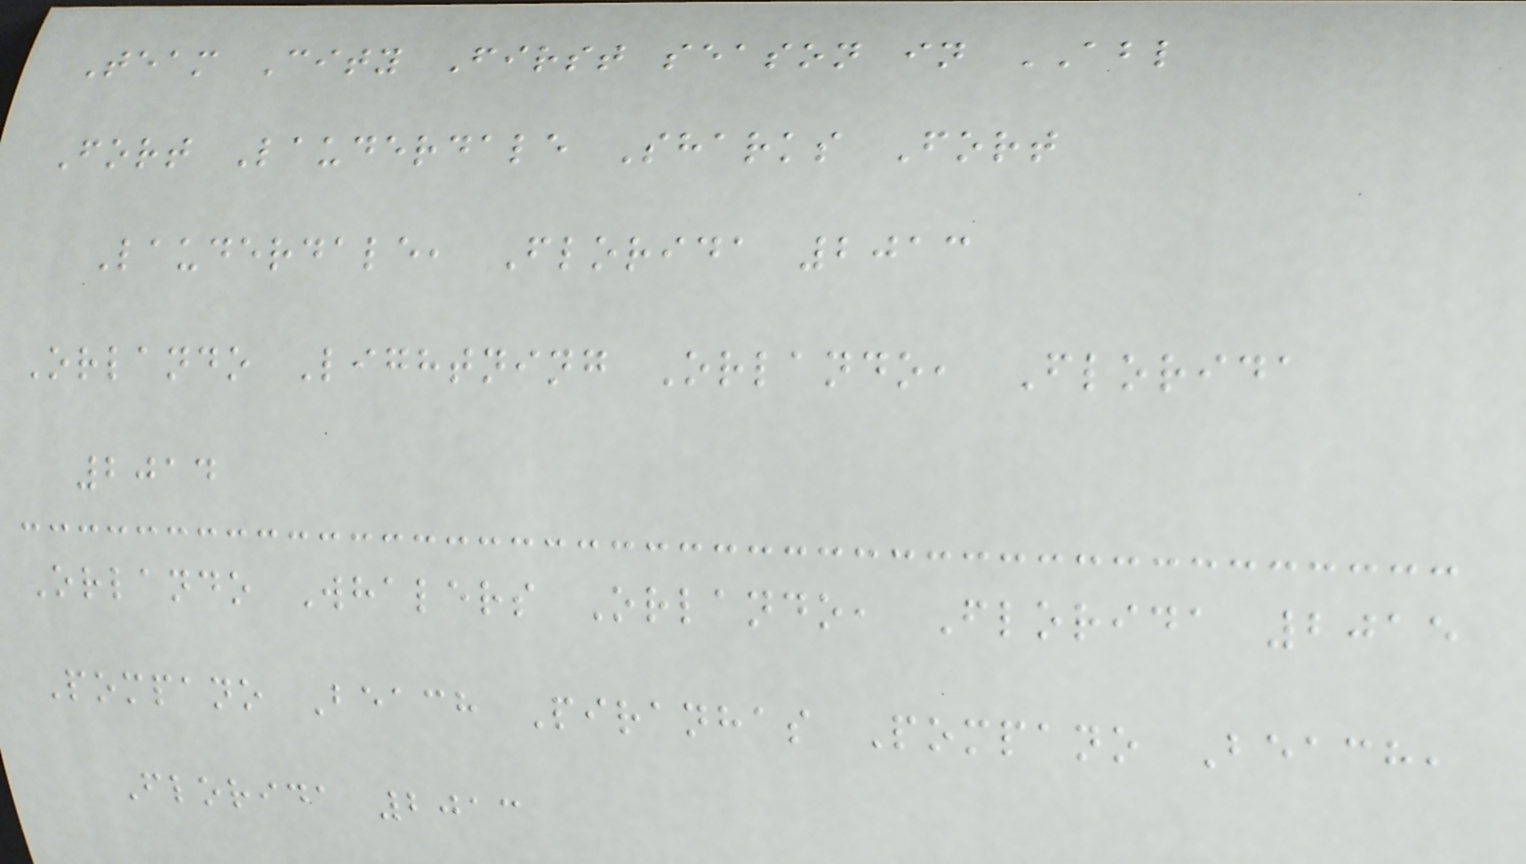Team City First season in ABL
Fort Lauderdale Sharks Fort
Lauderdale, Florida 2013
Orlando Lightning Orlando, Florida
2014
Orlando Whalers Orlando, Florida 2015
Pompano Beach Piranhas Pompano Beach,
Florida 2013
